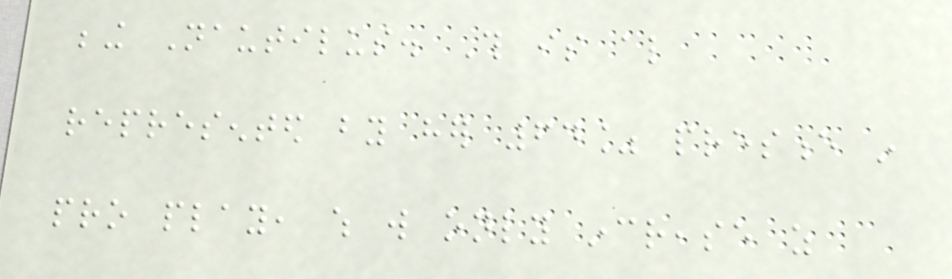being Nautilus. This is also
represented by her 64% presence in
pro play, which will only increase as
